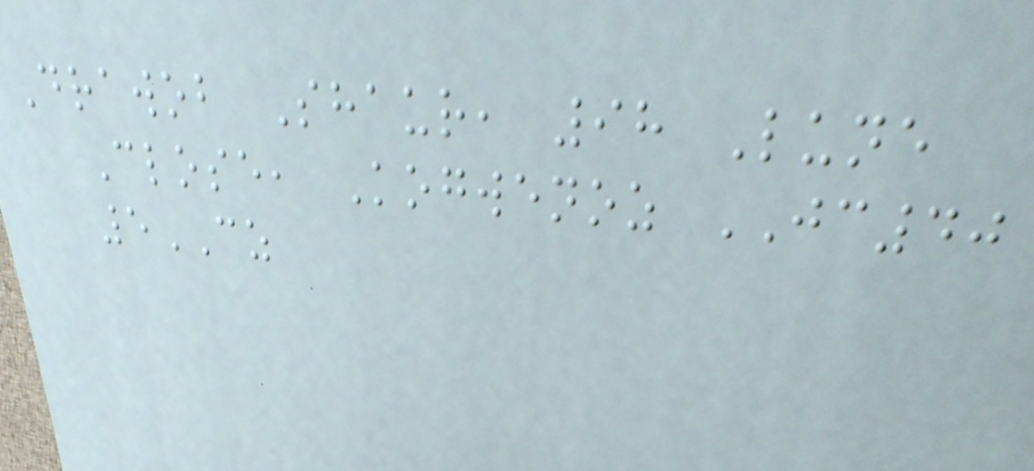Drawob Shaur, 98 Lune
Close, Kogwenoz JC40
5CZ
